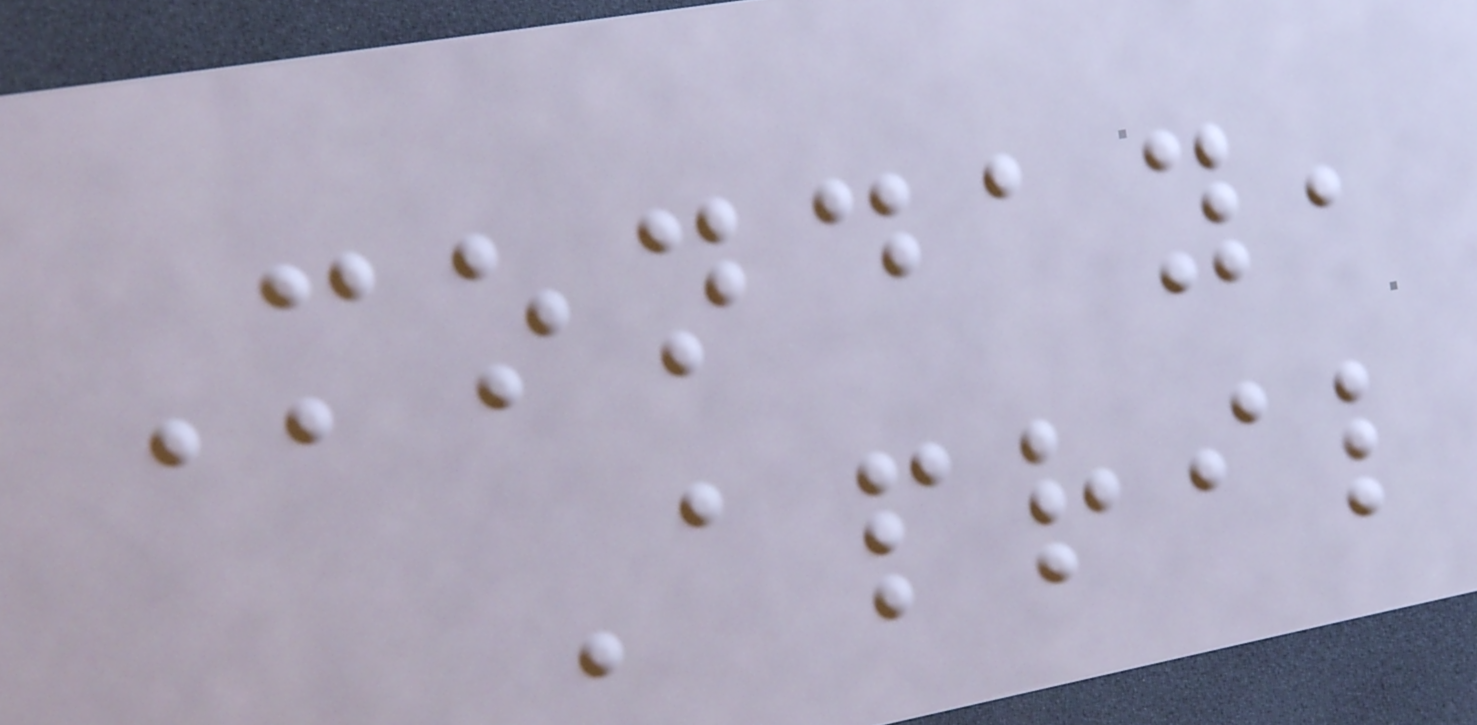Monday,
April
